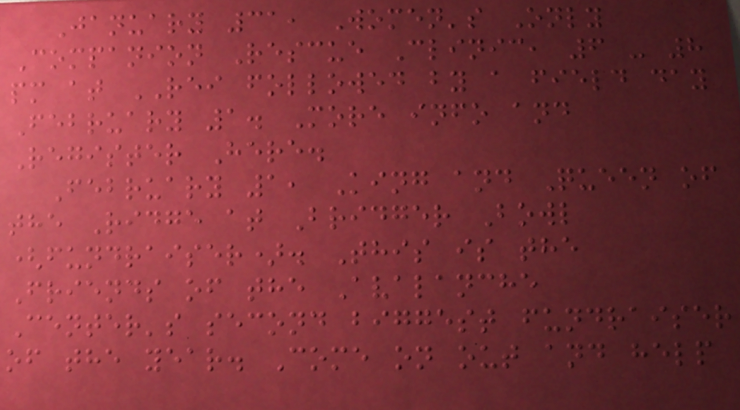January 31, Women's Only
Companion Rescue Clinic, 6 - 8
pm at REI followed by a field day
February 1. More info and
Register Here.
February 1, King and Queen of
the Ridge at Bridger Bowl
(fundraiser). This is the
Friends of the Avalanche
Center's second biggest fundraiser
of the year. Come on out and help
